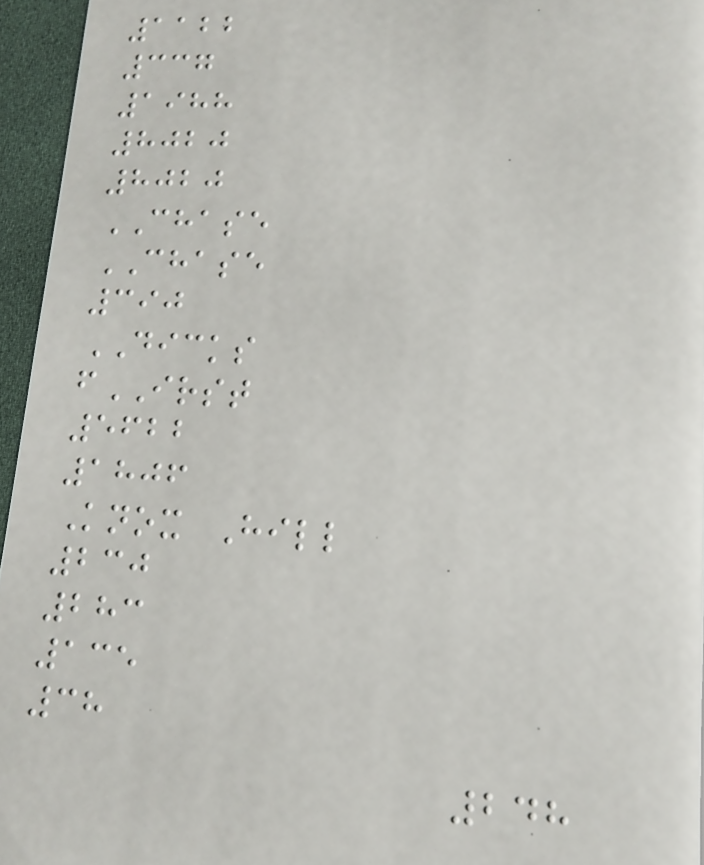1122
337
1988
8020
8020
CHASE
CHASE
390
DICKS
fIRST
5622
1806
Knox Hill
230
283
135
38
248
